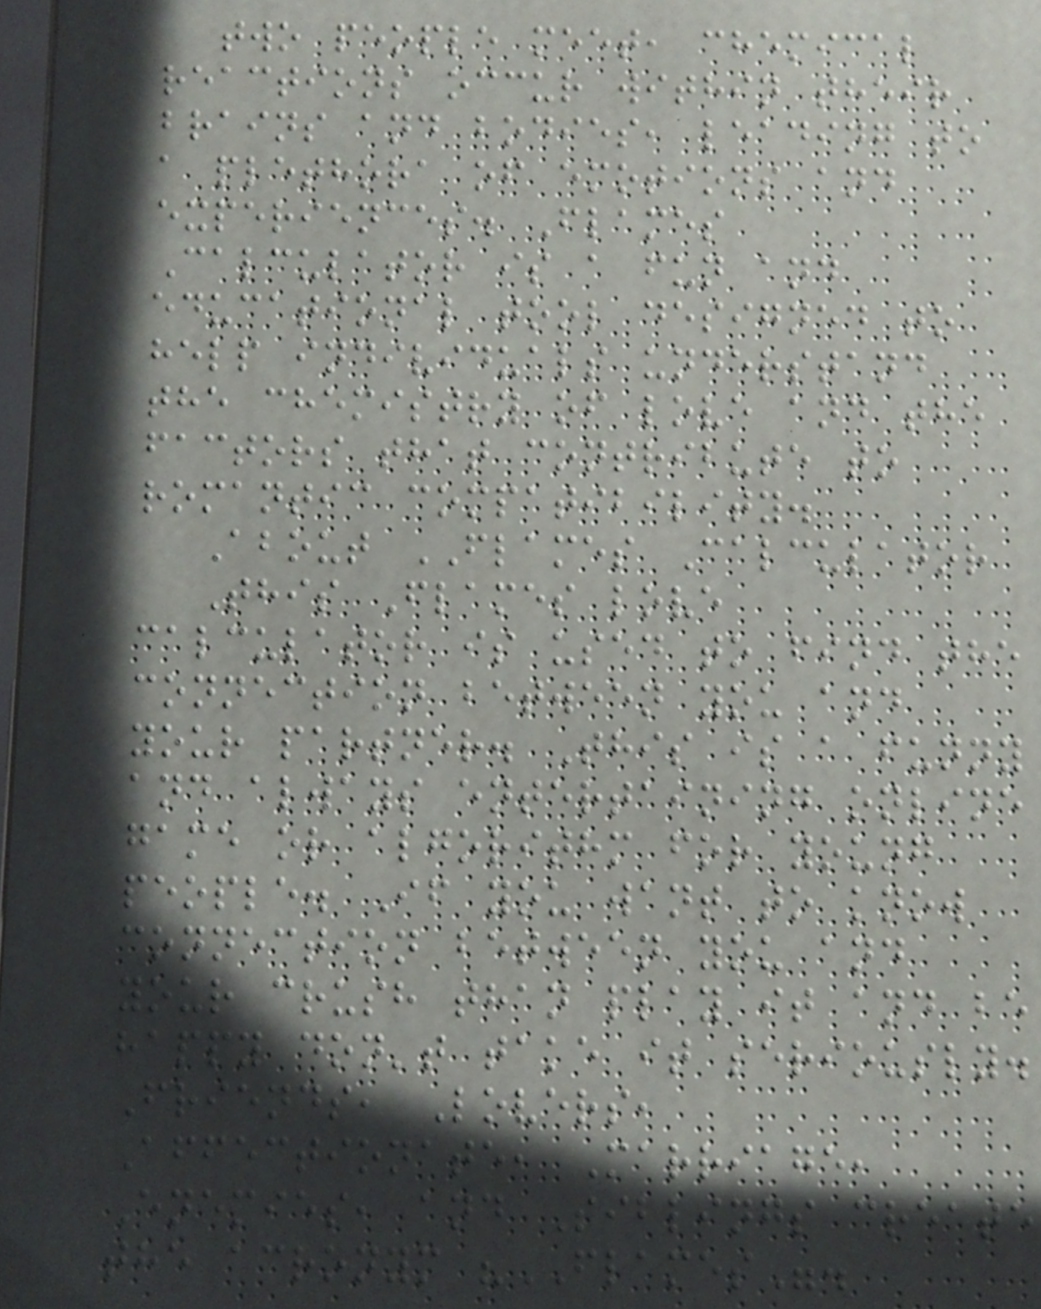two people meet, chemical
reactions occur within their
brains and bodies, leading to
a plethora of emotions and
experiences. Flames
Calculator is a fun and
educational tool designed to
help individuals understand
the chemistry of love and the
factors that contribute to
romantic compatibility.
About FLAMES Calculator
This Flames love
calculator is used to find the
connection between you and
your partner. This is a funny
and always entertaining online
game or algorithm for young
people. If you want to know
connection between you and
your crush than play it and be
happy don't take it seriously.
Friends, Lovers,
Affectionate, Marriage,
Enemies, and Siblings create
the acronym "FLAMES".
